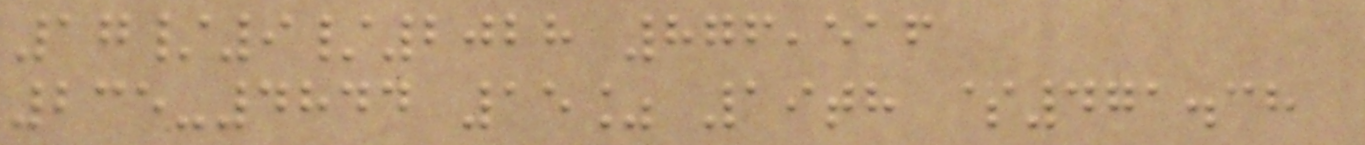17/9/2028 876,516
235-4844 15% 19th $471.38
